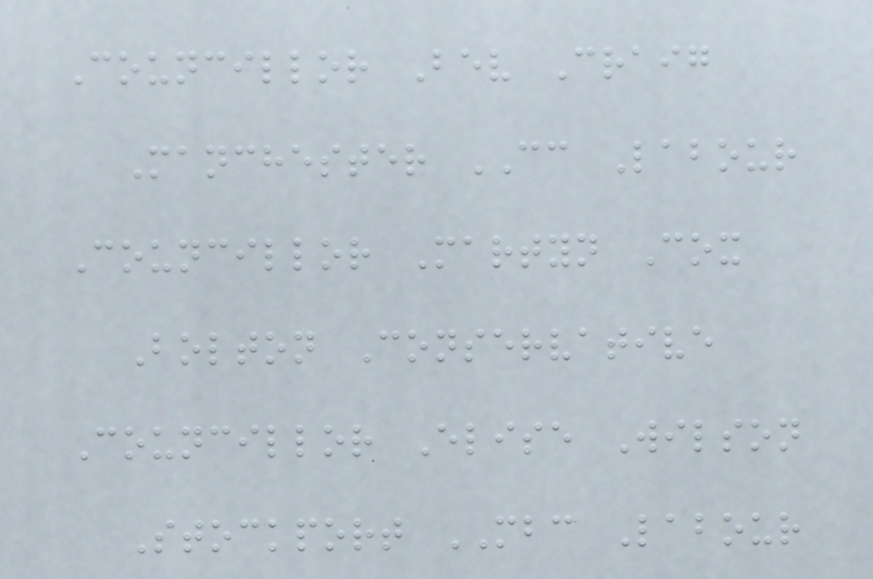Councillor Bev Craig
Manchester CC Labour
Councillor Martyn Cox
Bolton Conservative
Councillor Elise Wilson
Stockport MBC Labour
